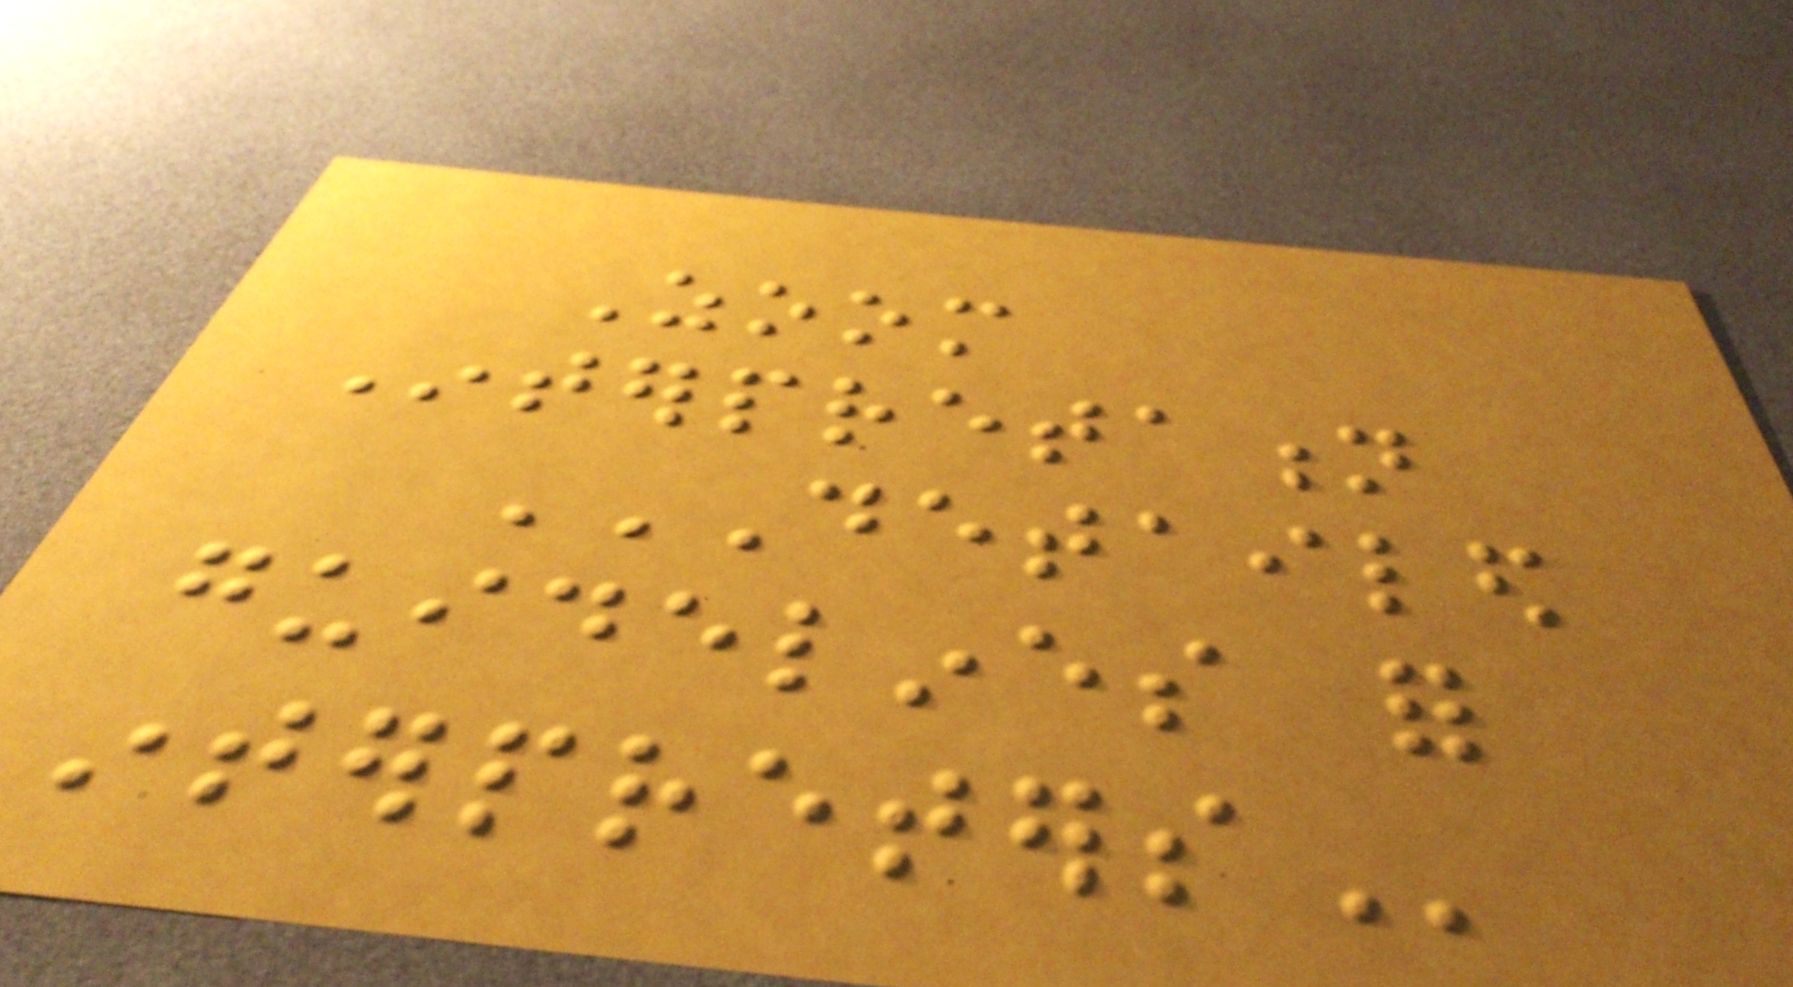Zoom
Interpretation
DETAILED
GUIDELINES FOR
INTERPRETERS
